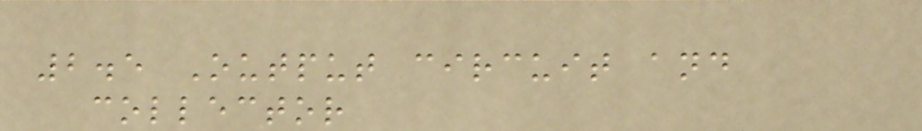2.5 Output circuit and
collector
